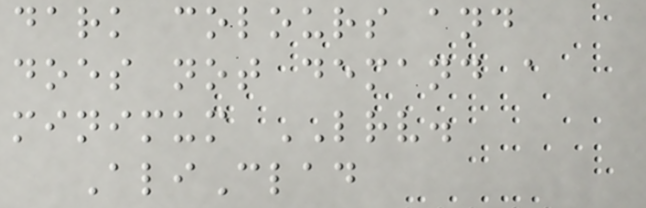dark colours and
does not demand a
minimum LRV.
AliClad
